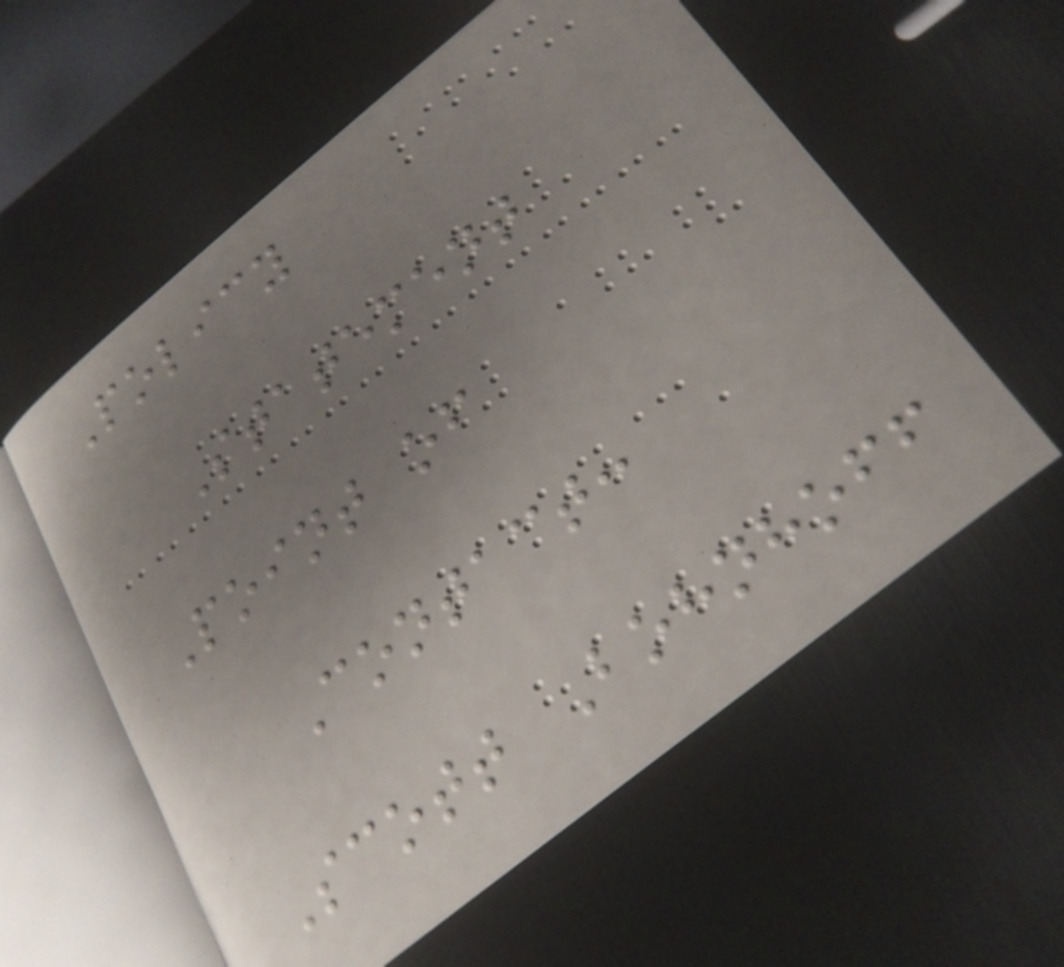Policy
Statement
Point of
Contact:
Scott Bohnhoff
